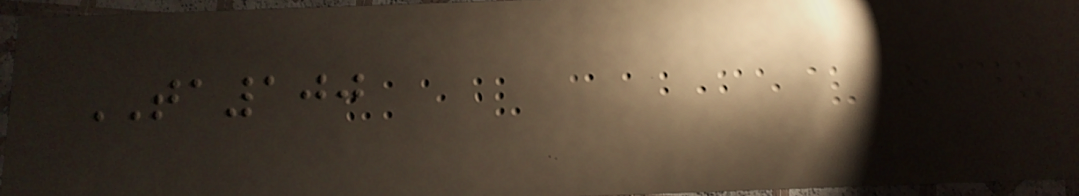TA100
